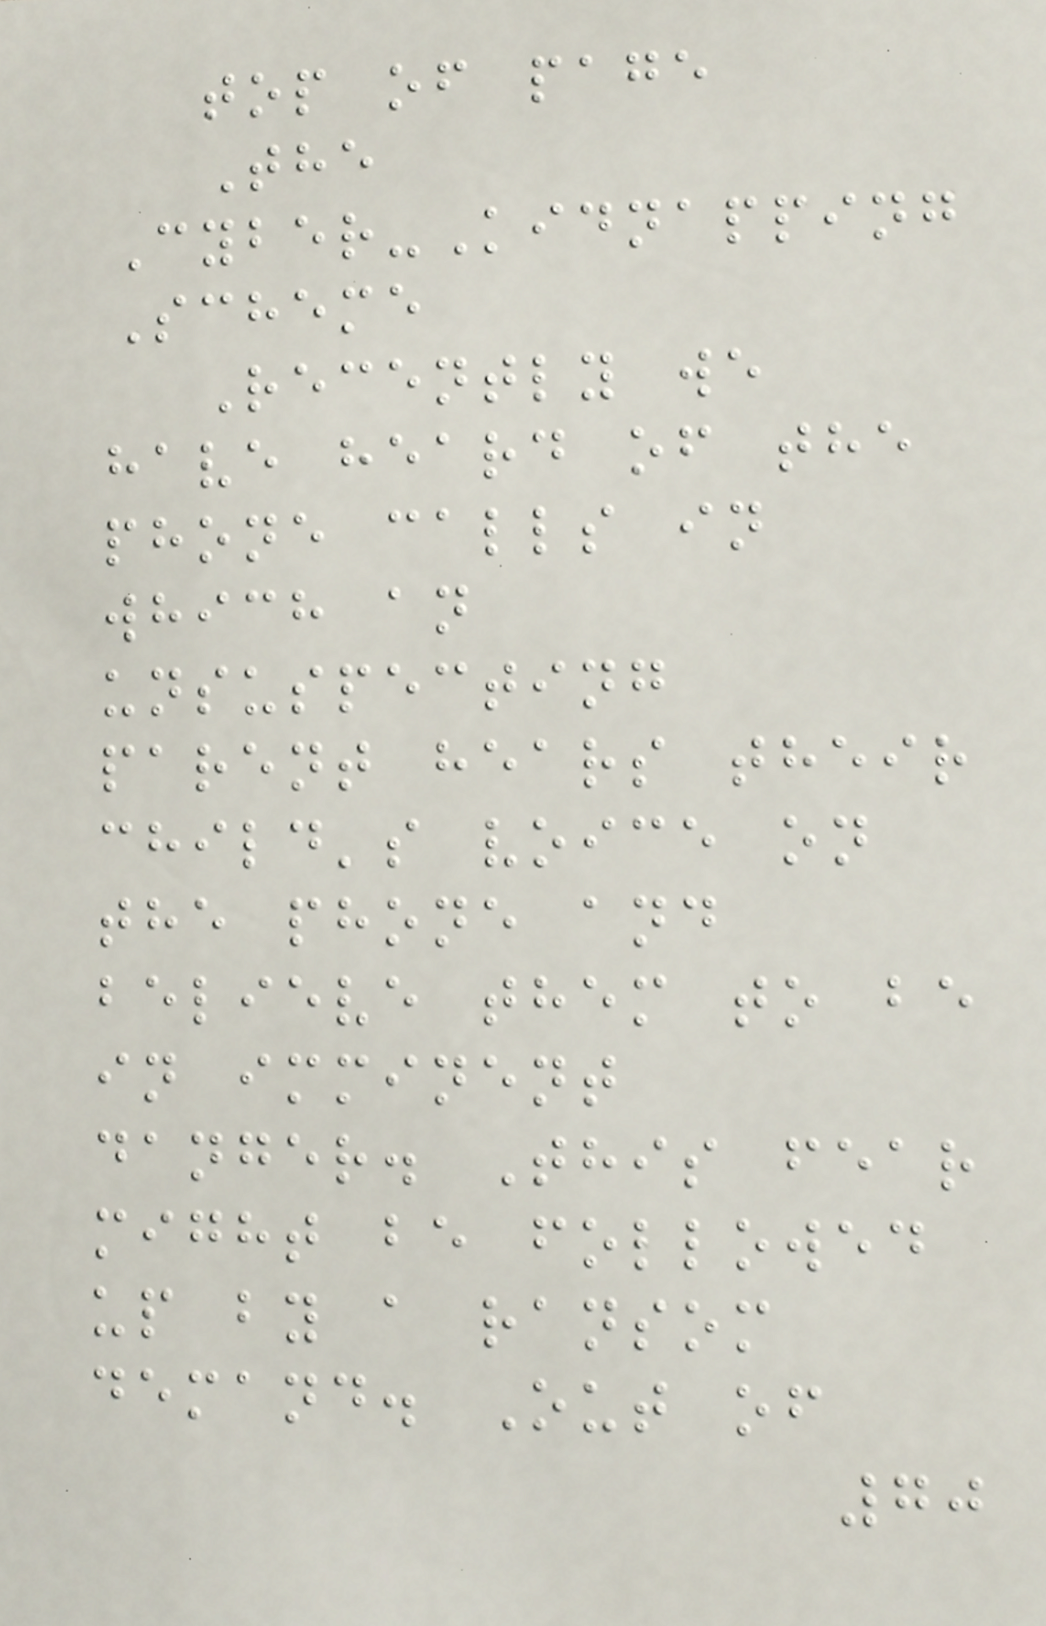top of page
The
Cyber-Kidnapping
Scheme
Recently we
have heard of the
phone calls in
which an
unsuspecting
parent hears their
child's voice on
the phone and
believe them to be
in imminent
danger. This fear
might be followed
up by a ransom
demand. Out of
70
